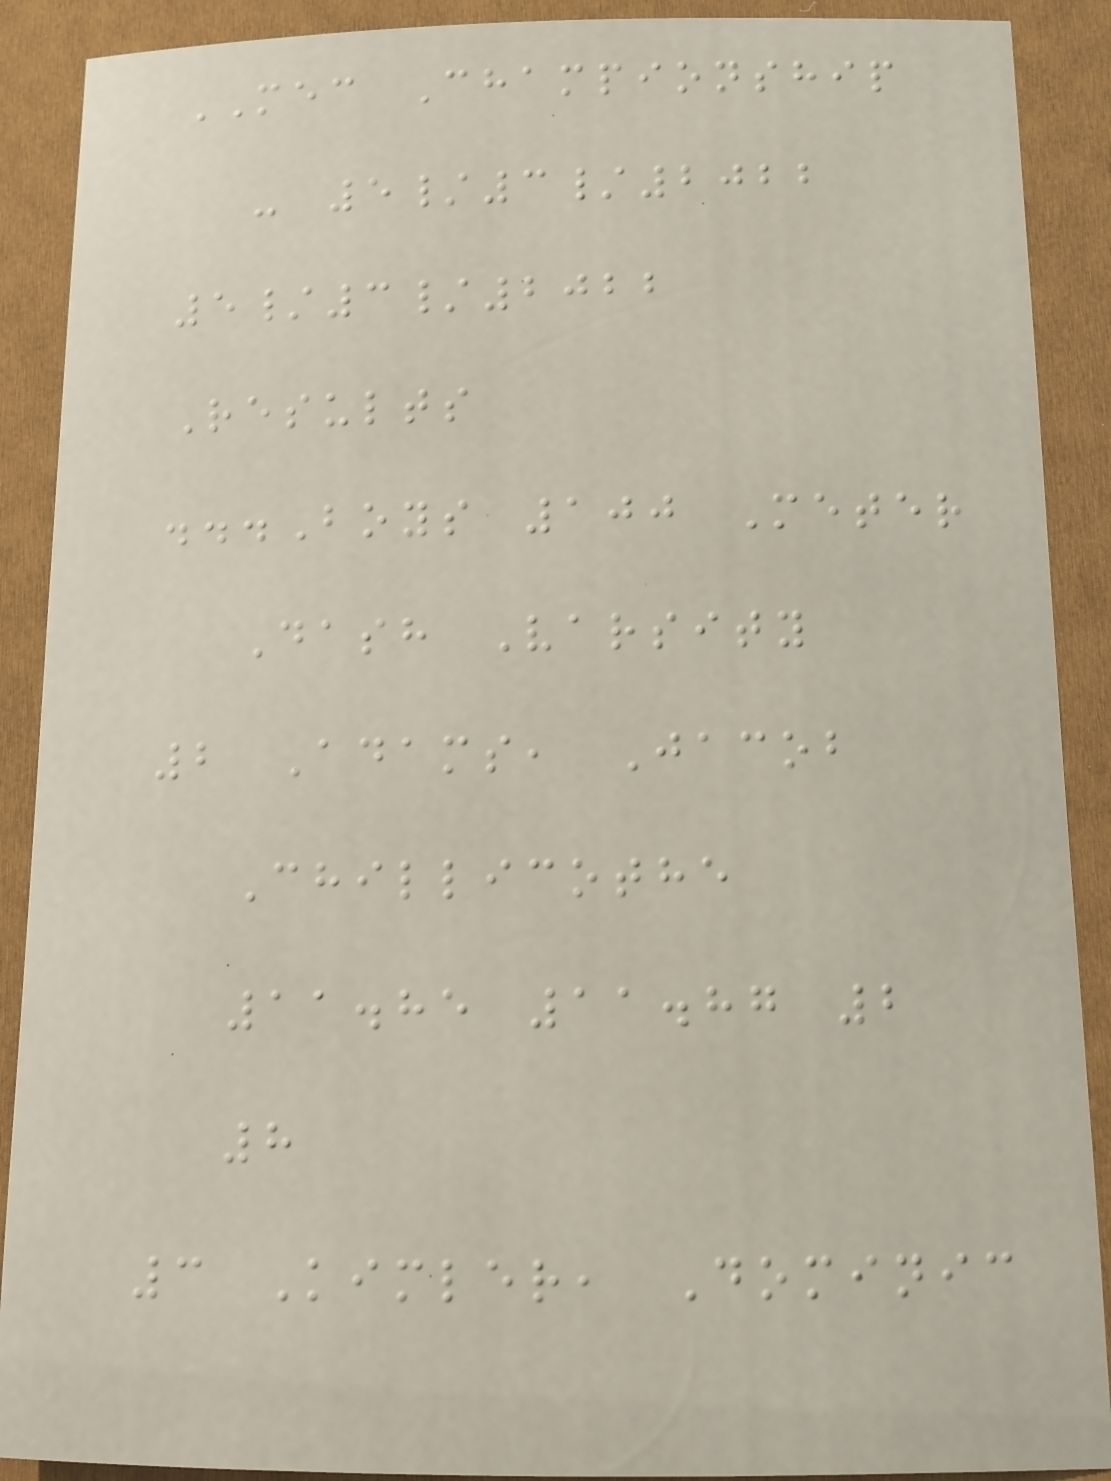MEC Championship
- 5/3/2022
5/3/2022
Results
...Boys 100 Meter
Dash Varsity
2 Adams, Jacob
Chillicothe
11.85 11.87 2
8
3 Kimler, Dominic
